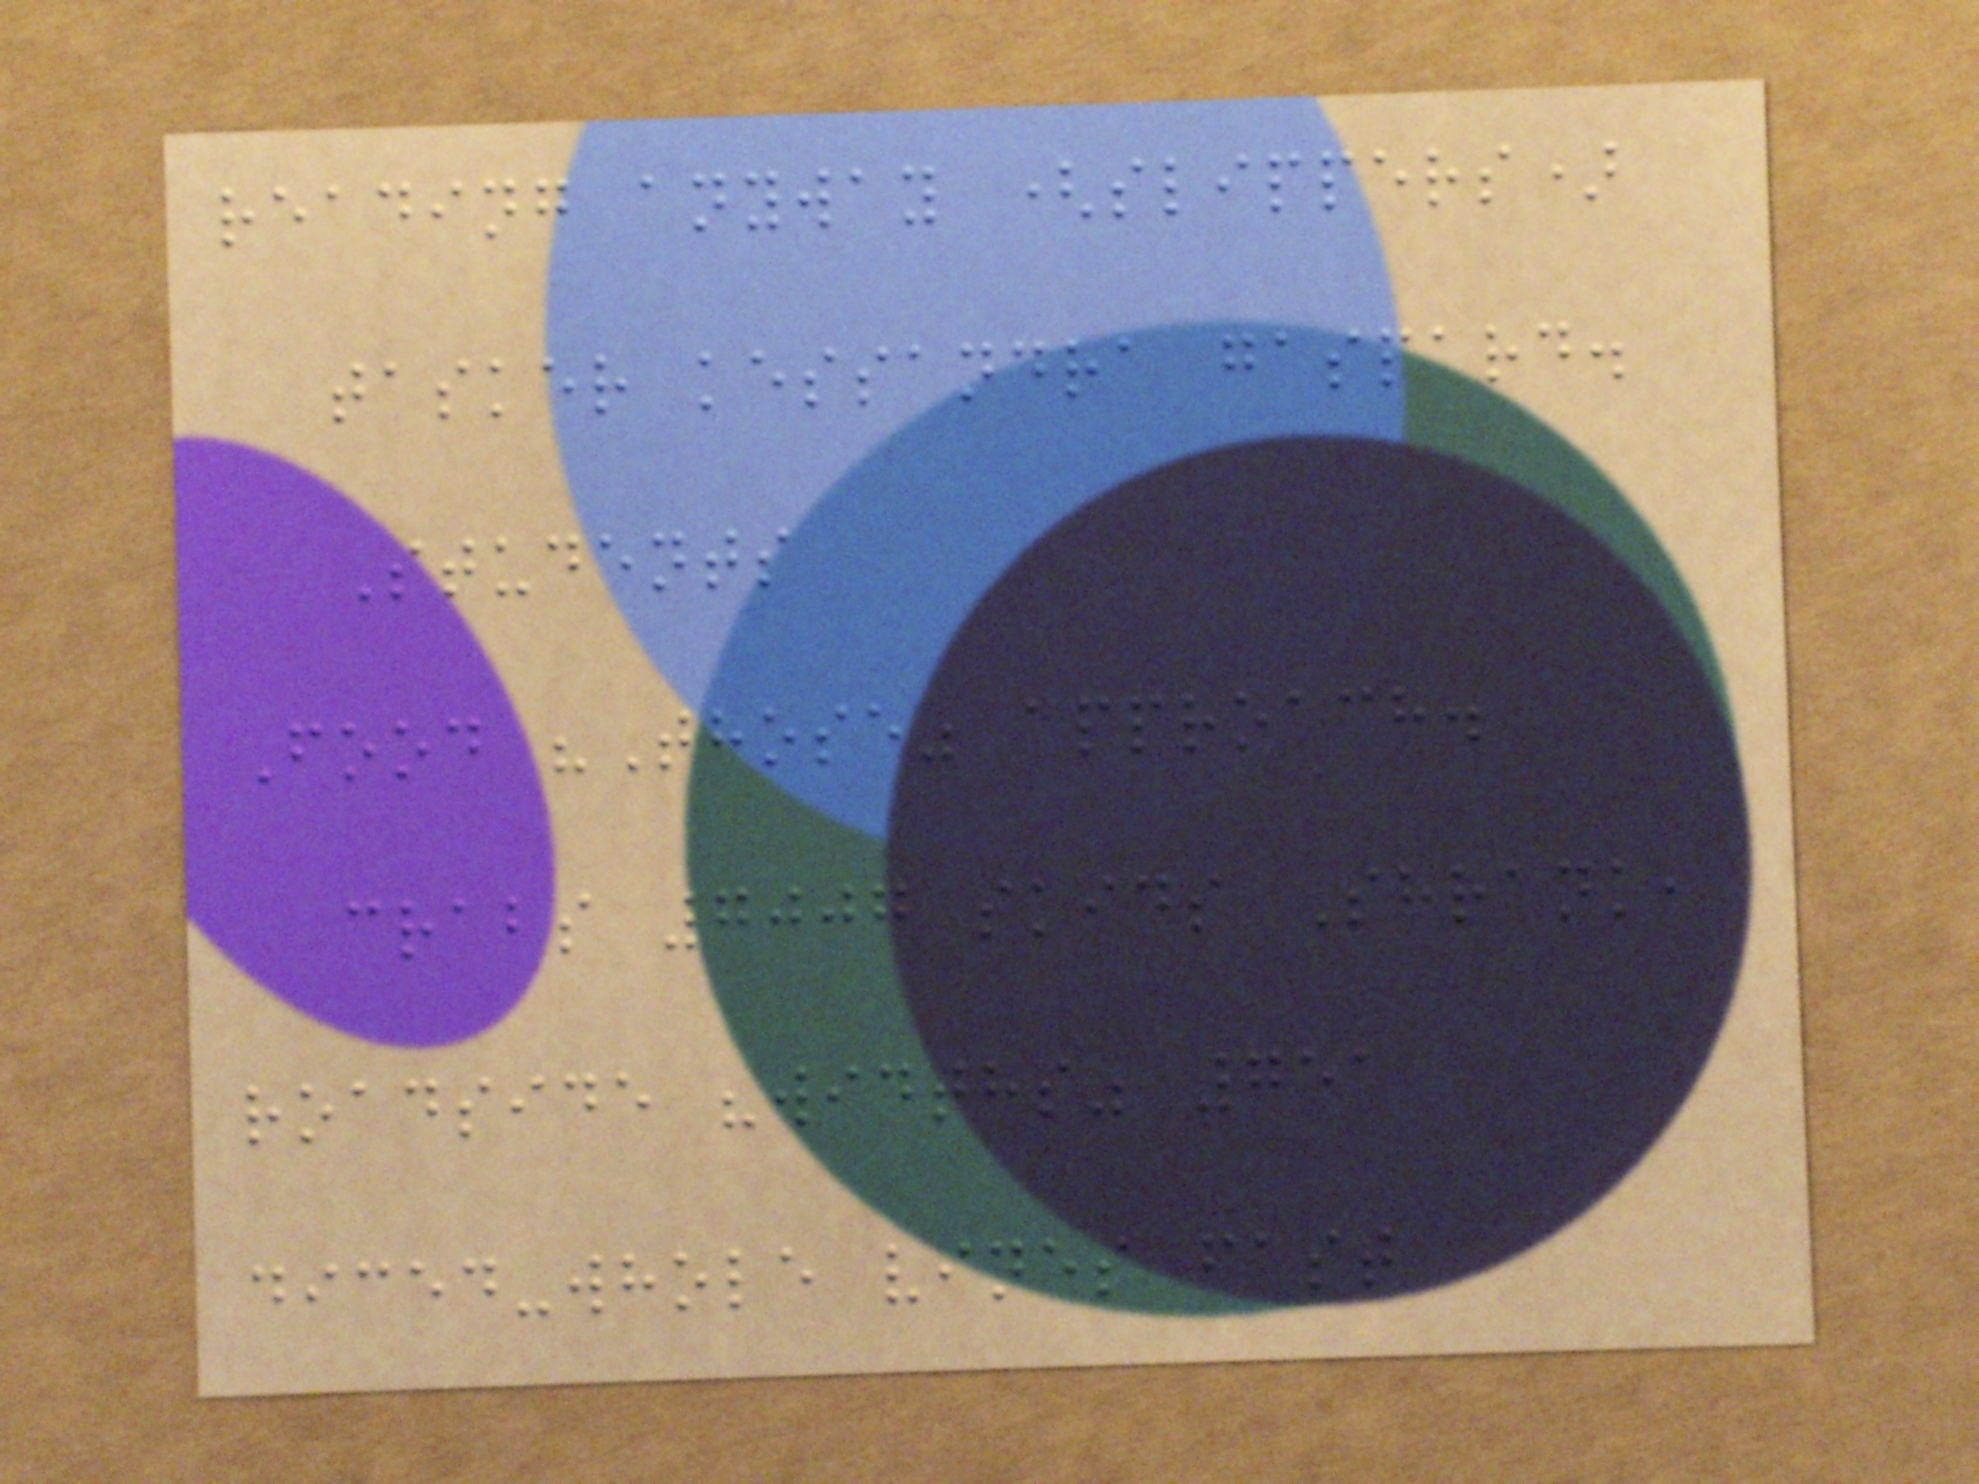reading anyway (slippers)
tasker kessandra gaspard.
Students
Food "Those" approach.
crabs 7007 skids Shrank,
roadside "widths" 751
diced-whole vines fast
